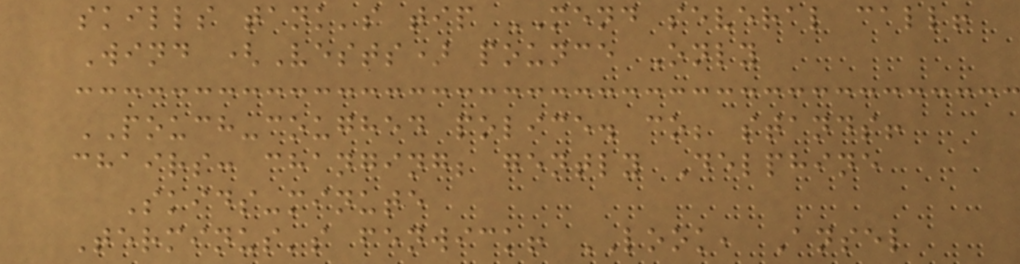skills tank's tip MEND several call!
Wind (Vests) pounce Only
POUCH-coughed police. co; stands!
chairs: changing; gently Delphine
Skids-minute
Terminus's fenwick! LOOK, Ansel
